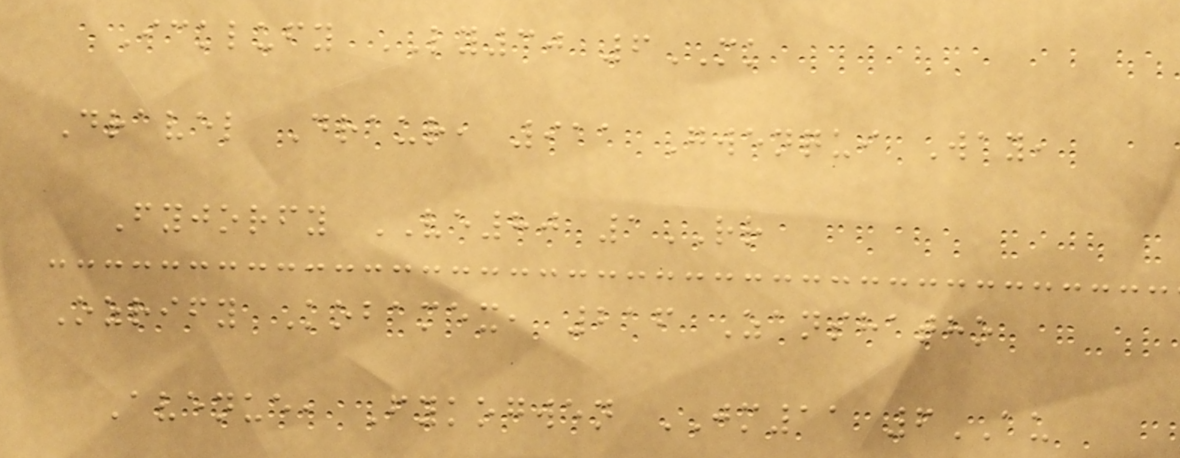Icklufy LY30 6MK
Dravel Draur, 911 Gwenqui Way,
Fyjorfy VE80 1RR
Ozrify Kobamex, 216 Zanshatho
Avenue, Fykogwen JM11 6AU
